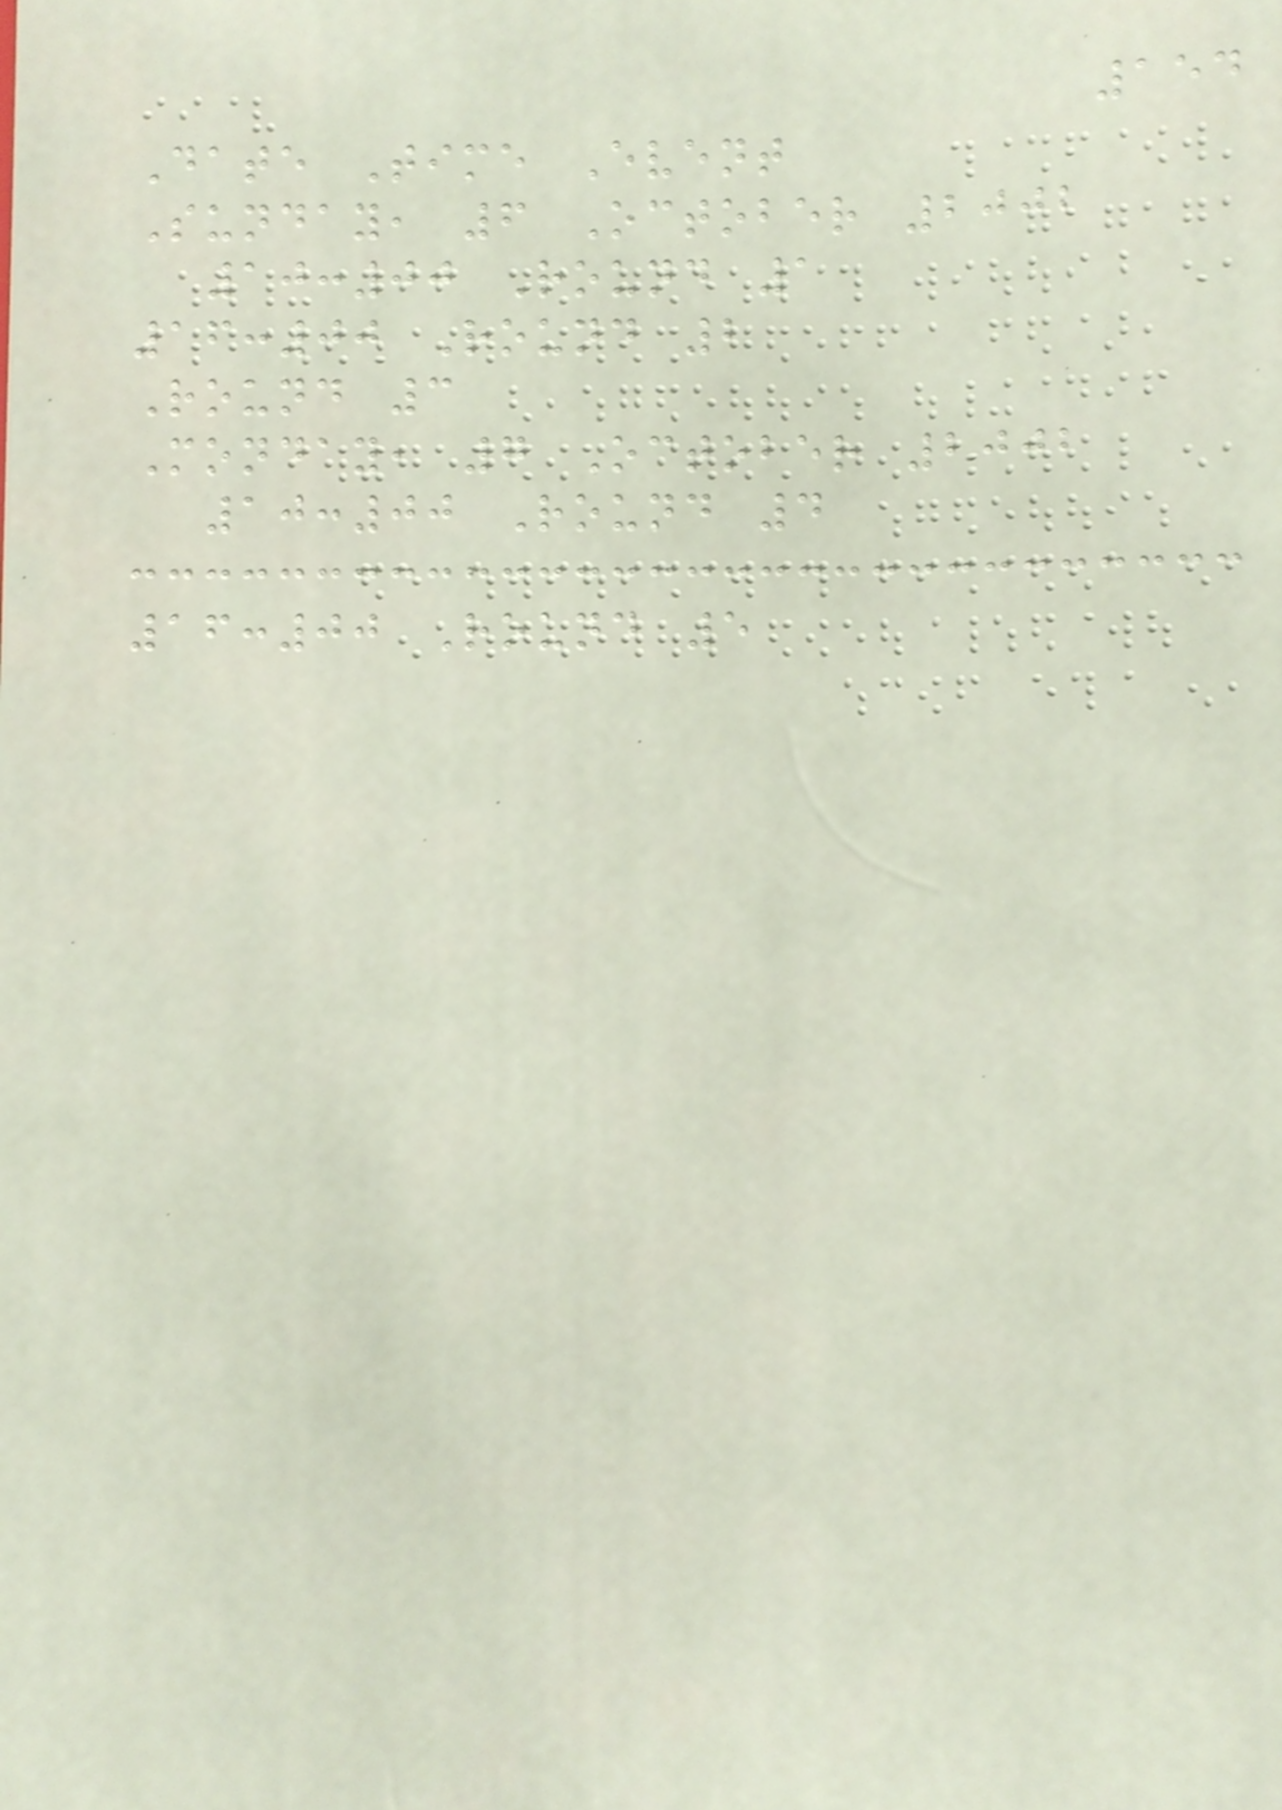154
Date Time Event
Sunday, 6 October 2002
10:00 Round 1
16:00 Round 2
Round 3
Monday, 7 October 2002
10:00 Round 4
16:00 Round 5
